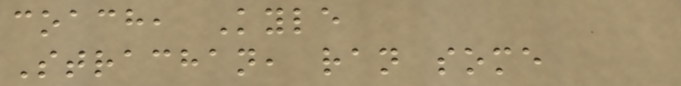coach, Kyle
Strachan, ran some
